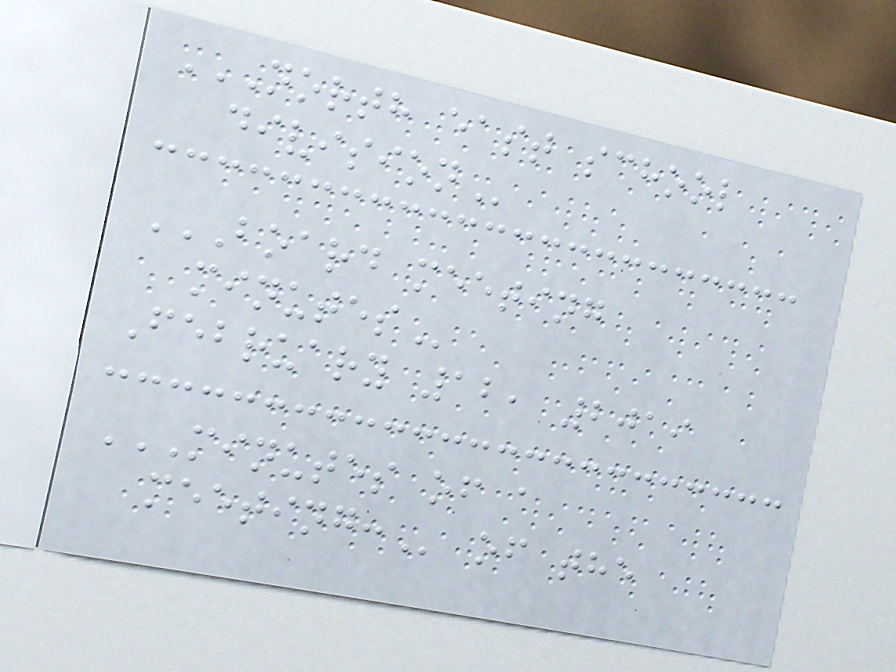NORTH EAST SCHOOL
DIVISION
BOARD MEETING
MINUTES
February 12, 2019
MINUTES OF A
MEETING: of the
